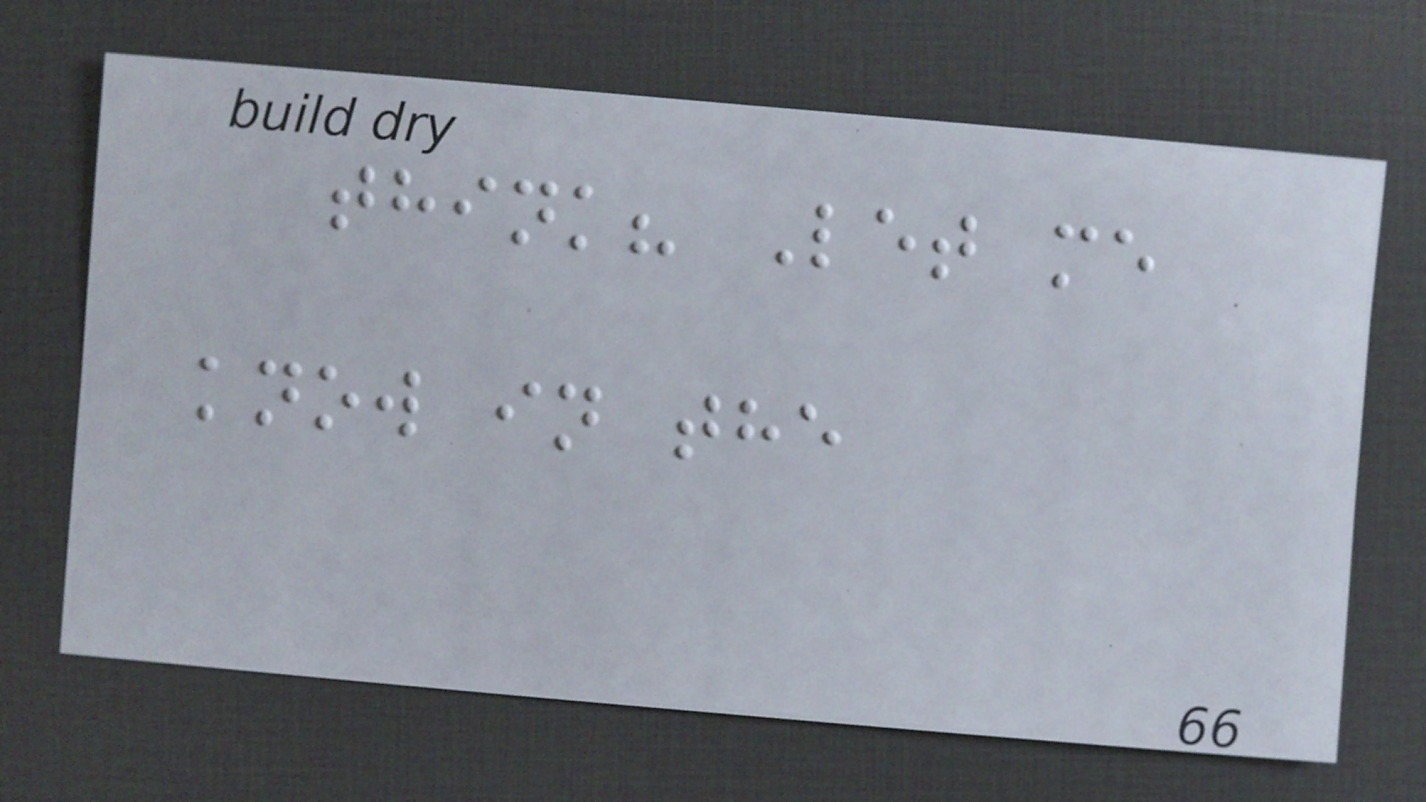think? Let me
know in the
